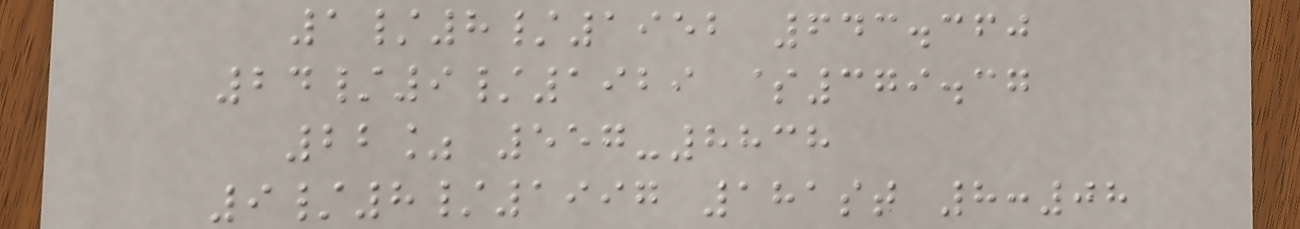1/8/1952 643.360
24/9/1929 $379.37
22% 557-8838
9/8/1997 181st 8:08
